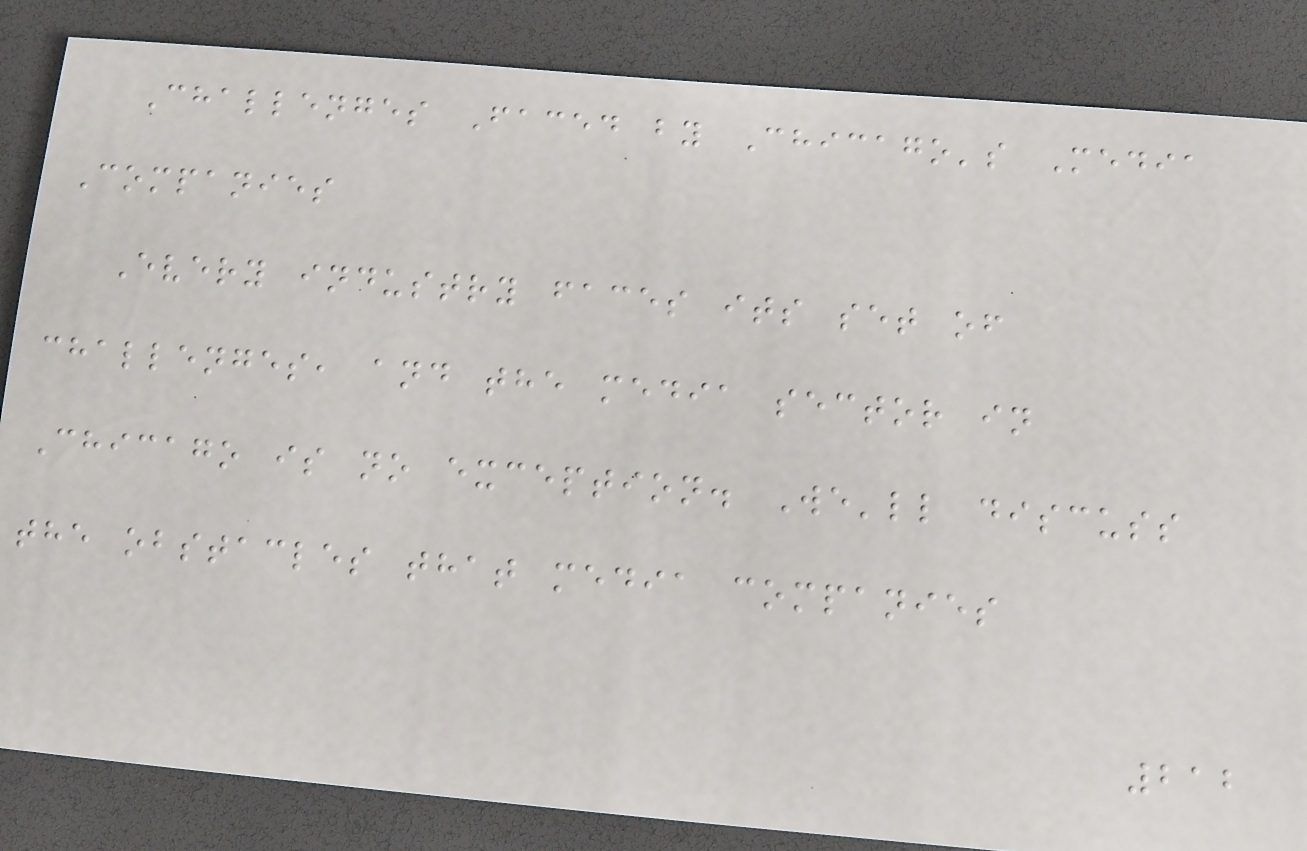Challenges Faced by Chicago's Media
Companies
Every industry faces its set of
challenges, and the media sector in
Chicago is no exception. We'll discuss
the obstacles that media companies
212
